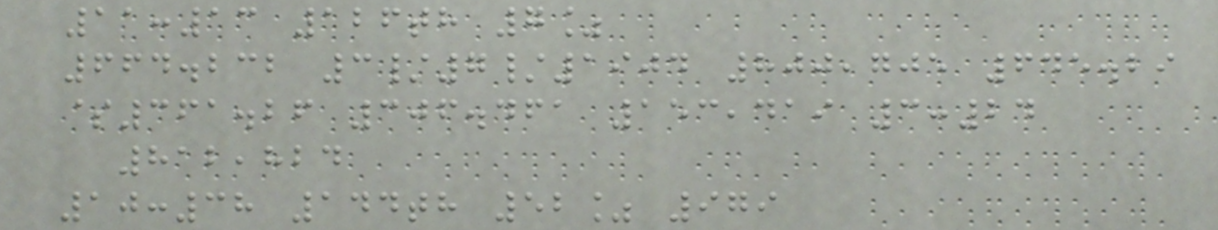11:13 126th 7%
664.232 3/7/1904 800,705 645.29
$361.26 306.461 153,419 3:24
812,824
10:38 144th 52% 979
